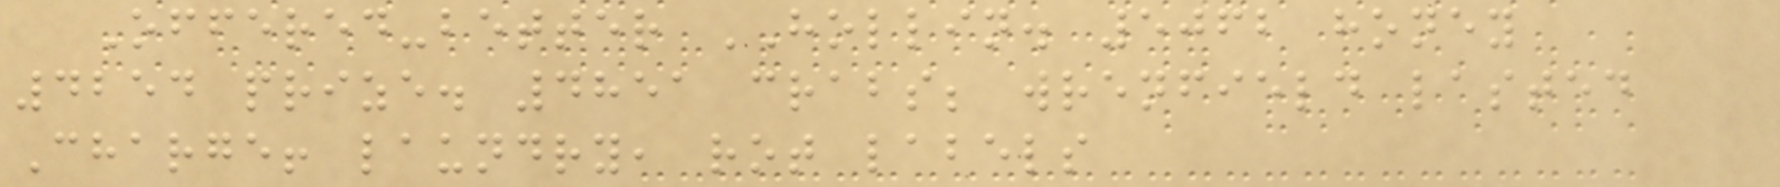Offered-better HOLLIN. 5062 honey
4254 prize. 4851 crabs; wrenfield lasted
Charge! laundry, rot labels
